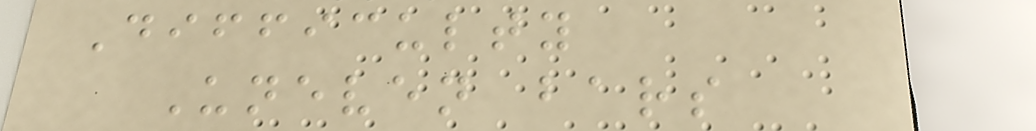Difficulty
Uneven bars
